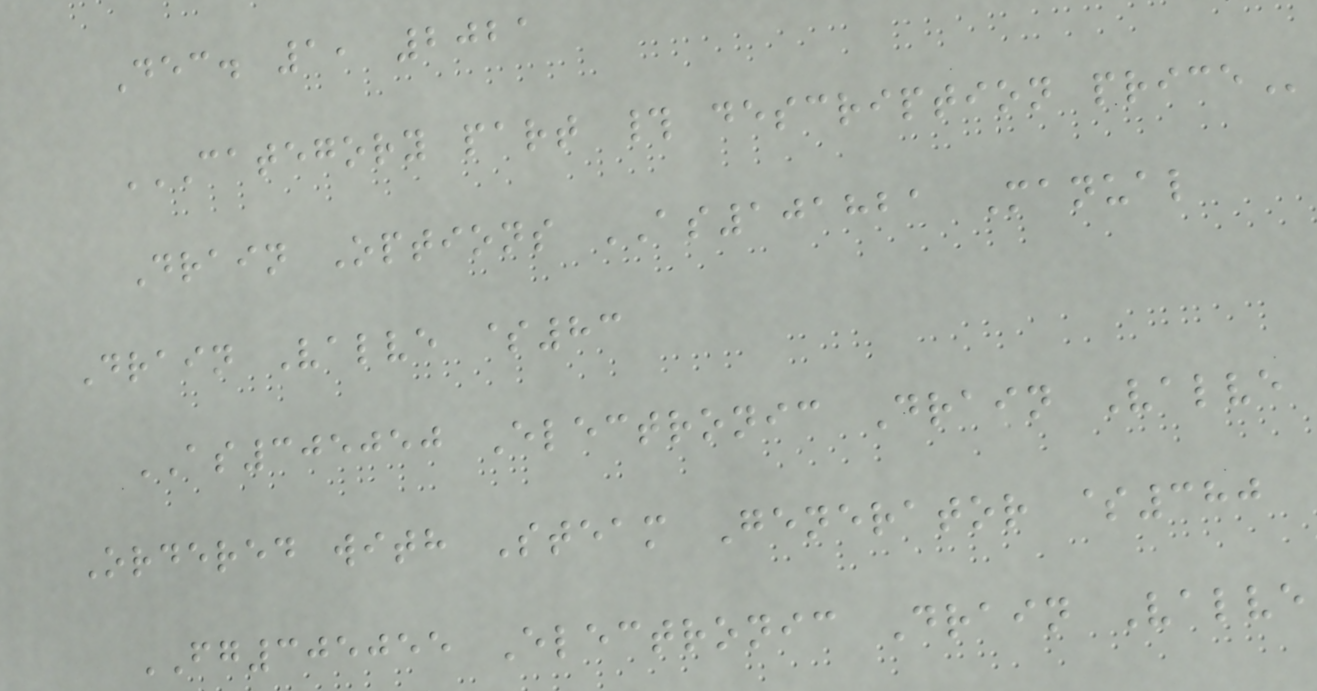Dec. 1, 2021
CATEGORY PART # DESCRIPTION PRICE
Drain Options AS101821 Manual
Drain Valve $83
AS305050 Electronic Drain Valve
Ordered with Steam Generator $380
FG305055 Electronic Drain Valve
